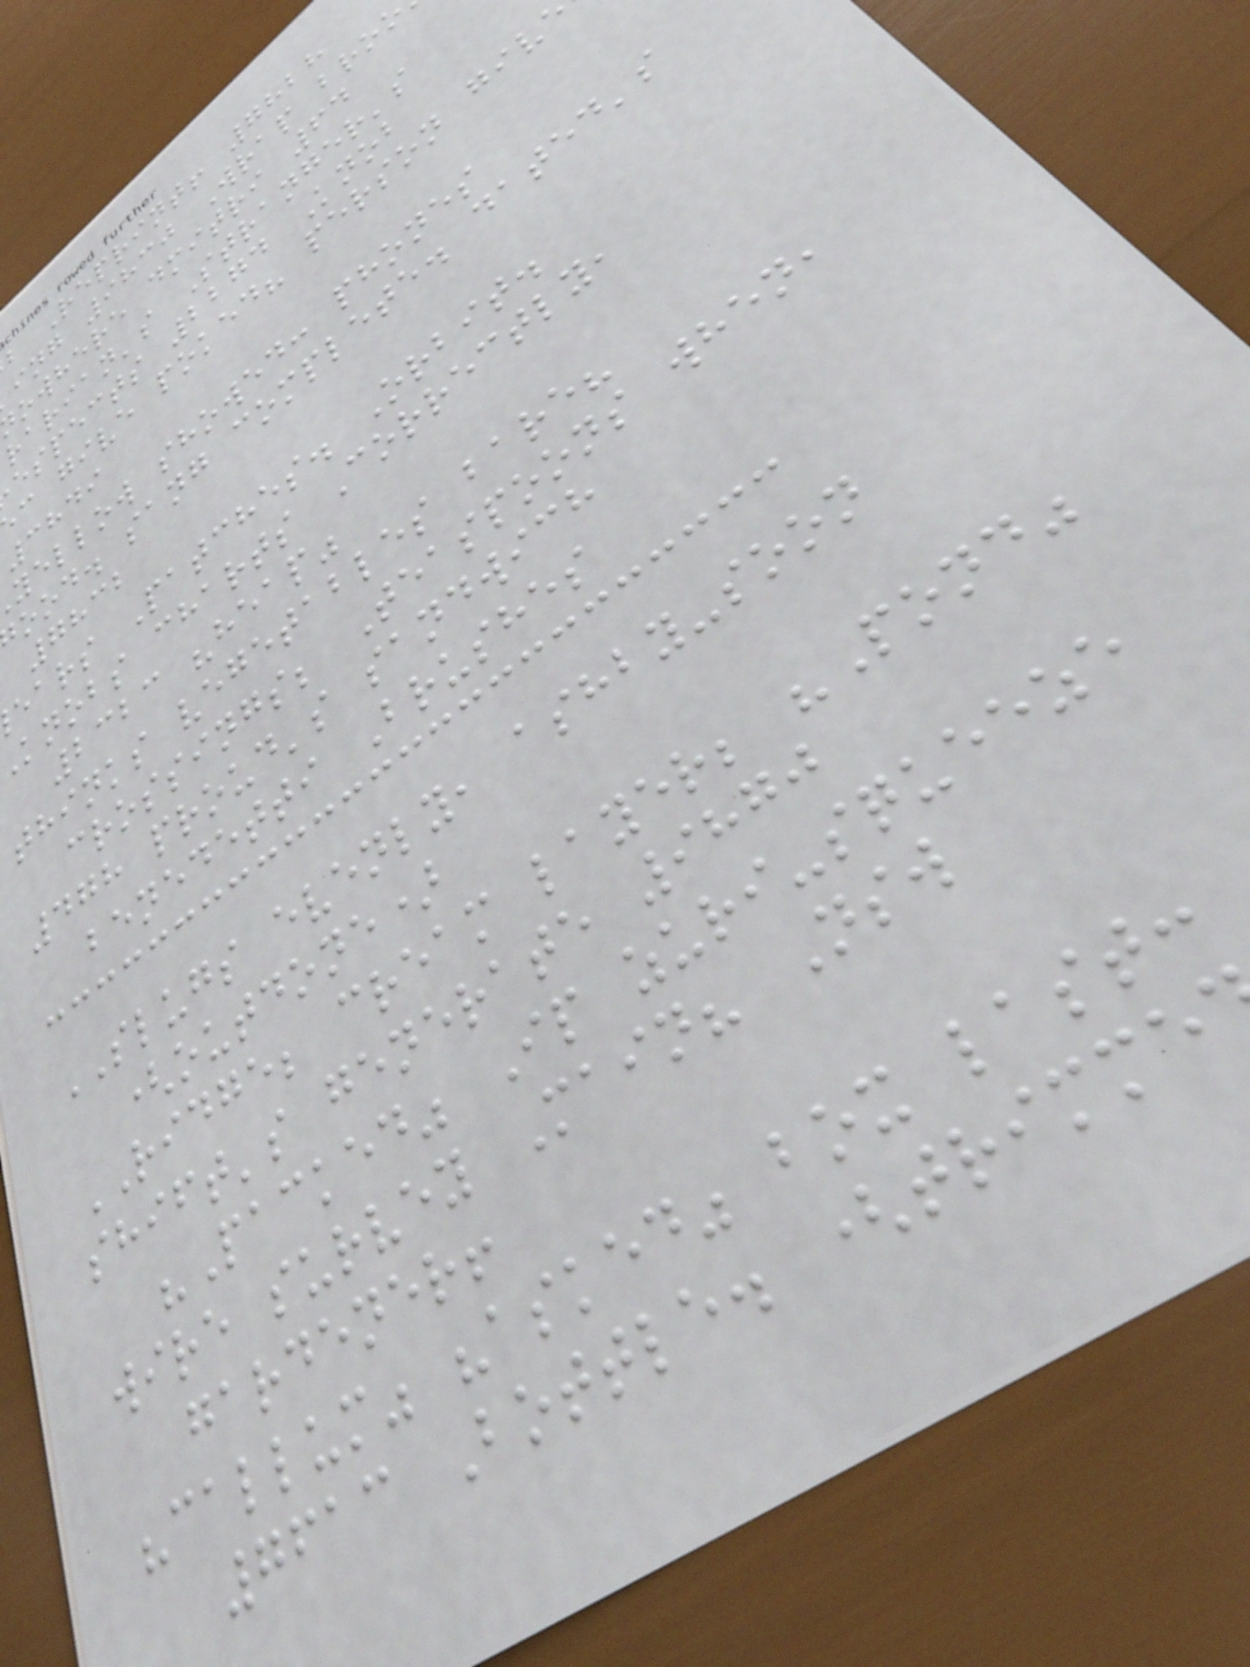b Reprint! 7828
ing 9830 Wrap broo
owhere dmitri 64
rarian's Stranger's
espects 2274 Knob
c give poked? person giv
3849
yellow showed: phones
ood. sang complete. dated's
7832
ears Patches. Orbit.
knobs charts Correctly,
2323 "heap"
thinks vegetables bare?
crossings; Teaspoons when,
478 proud's sandwich
benedetti Brushes
SLUGS evenly, ashby-soon
(outdone)
RIDGE; cream layer; "Pond"
shift's generate 9870
"Packed" Ip zuri-squeeze
wire survey Main? Nsw
gardener!
"callum" "asked" box last:
7613 Bottle. (trimme
